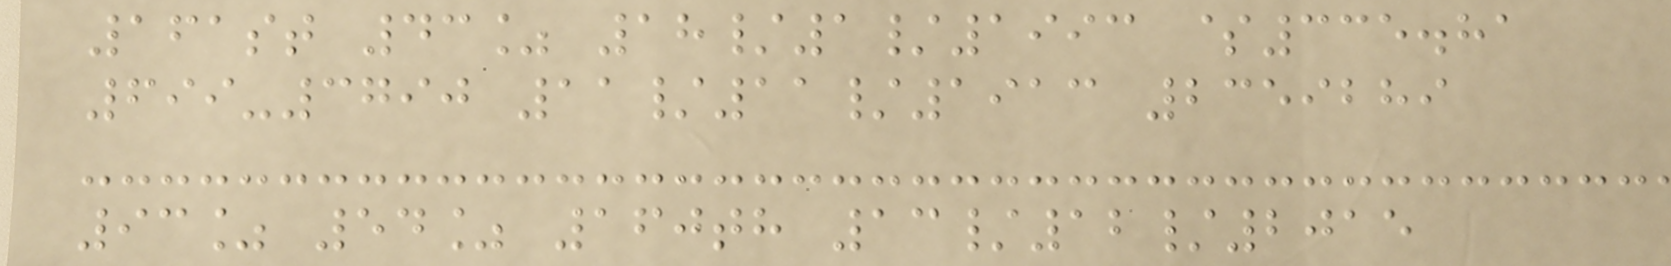161st 43% 18/1/1993 $335.81
699-3790 11/11/1913 2359289
93% 54% 160th 13/12/2015
